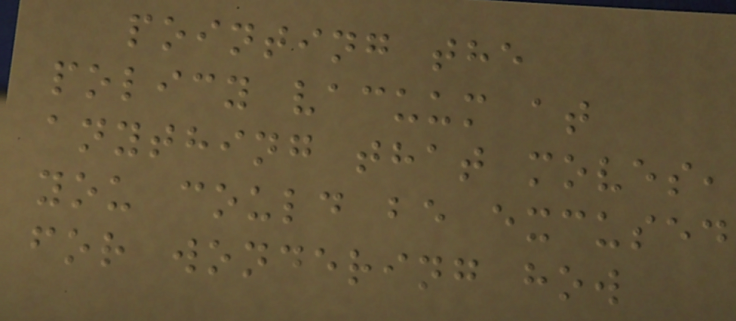pointing the
policy vacuum at
anything that moves,
you could be excused
for wondering how
